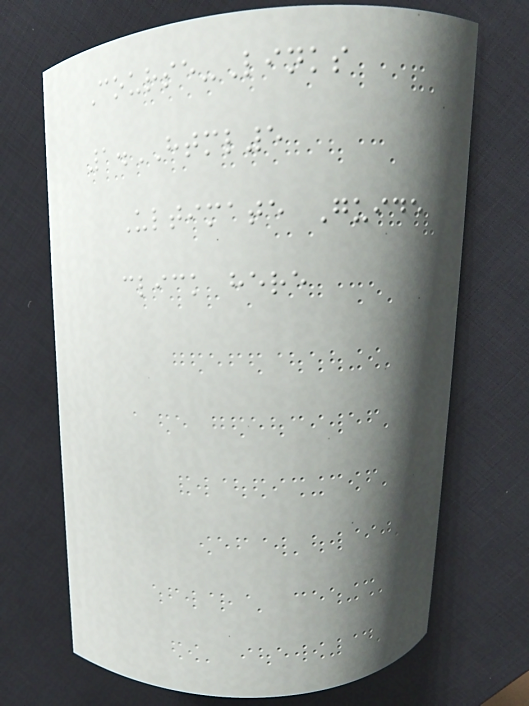Course-Links
1.HTML5
Ultimate Guide
click here
